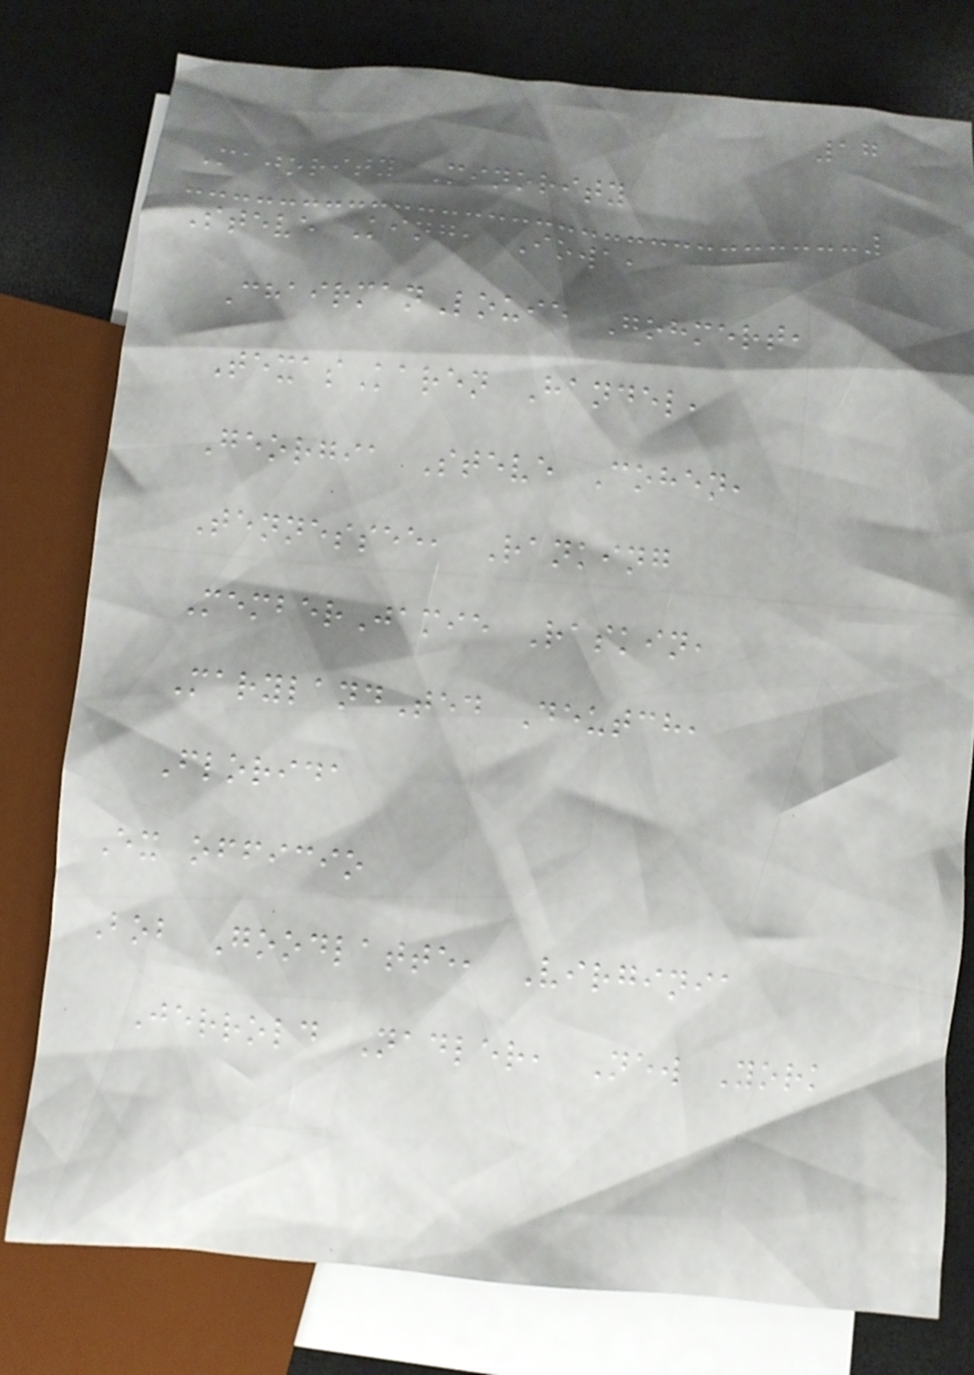17
Majority Minority
Steve King, Iowa,
ChairmanLouie Gohmert,
TexasKaren Handel,
Georgia Steve Cohen,
Tennessee, Ranking
MemberJamie Raskin,
MarylandTed Deutch,
Florida
Ex officio
Bob Goodlatte, Virginia
Jerrold Nadler, New York
